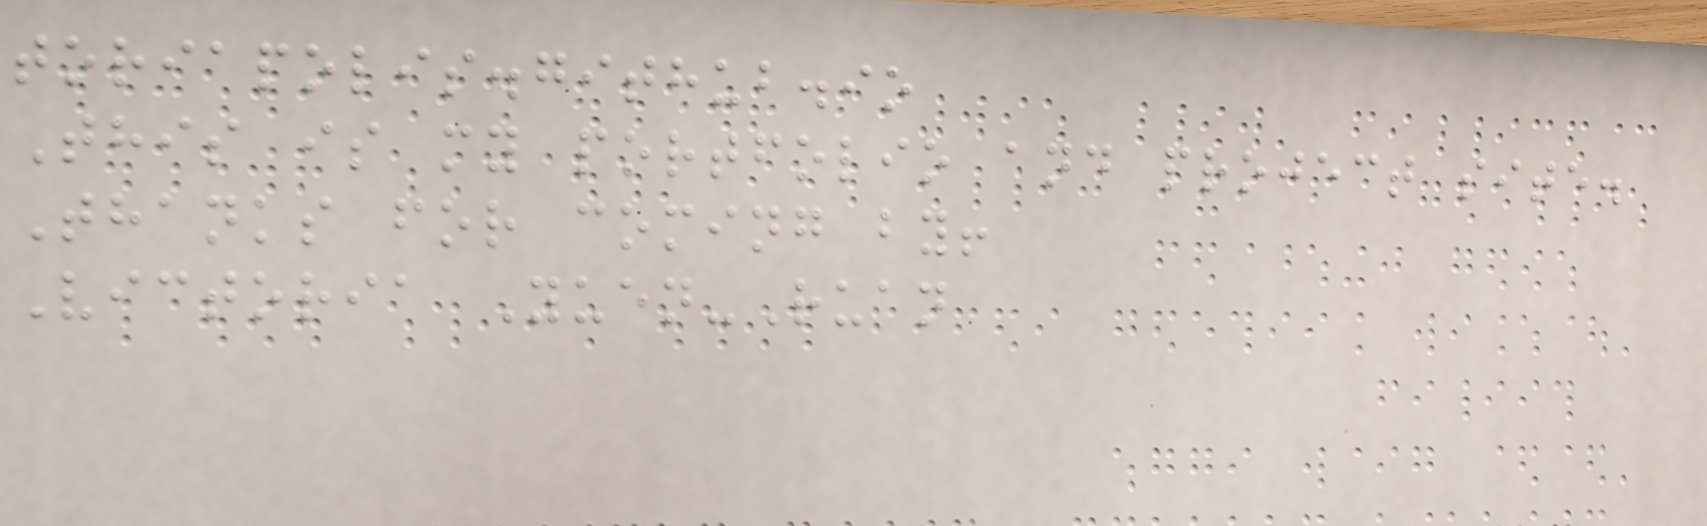toriapolis.github.io
This is my portfolio and project site.
Thanks for coming by!
Victoria Yuen-Ruan
